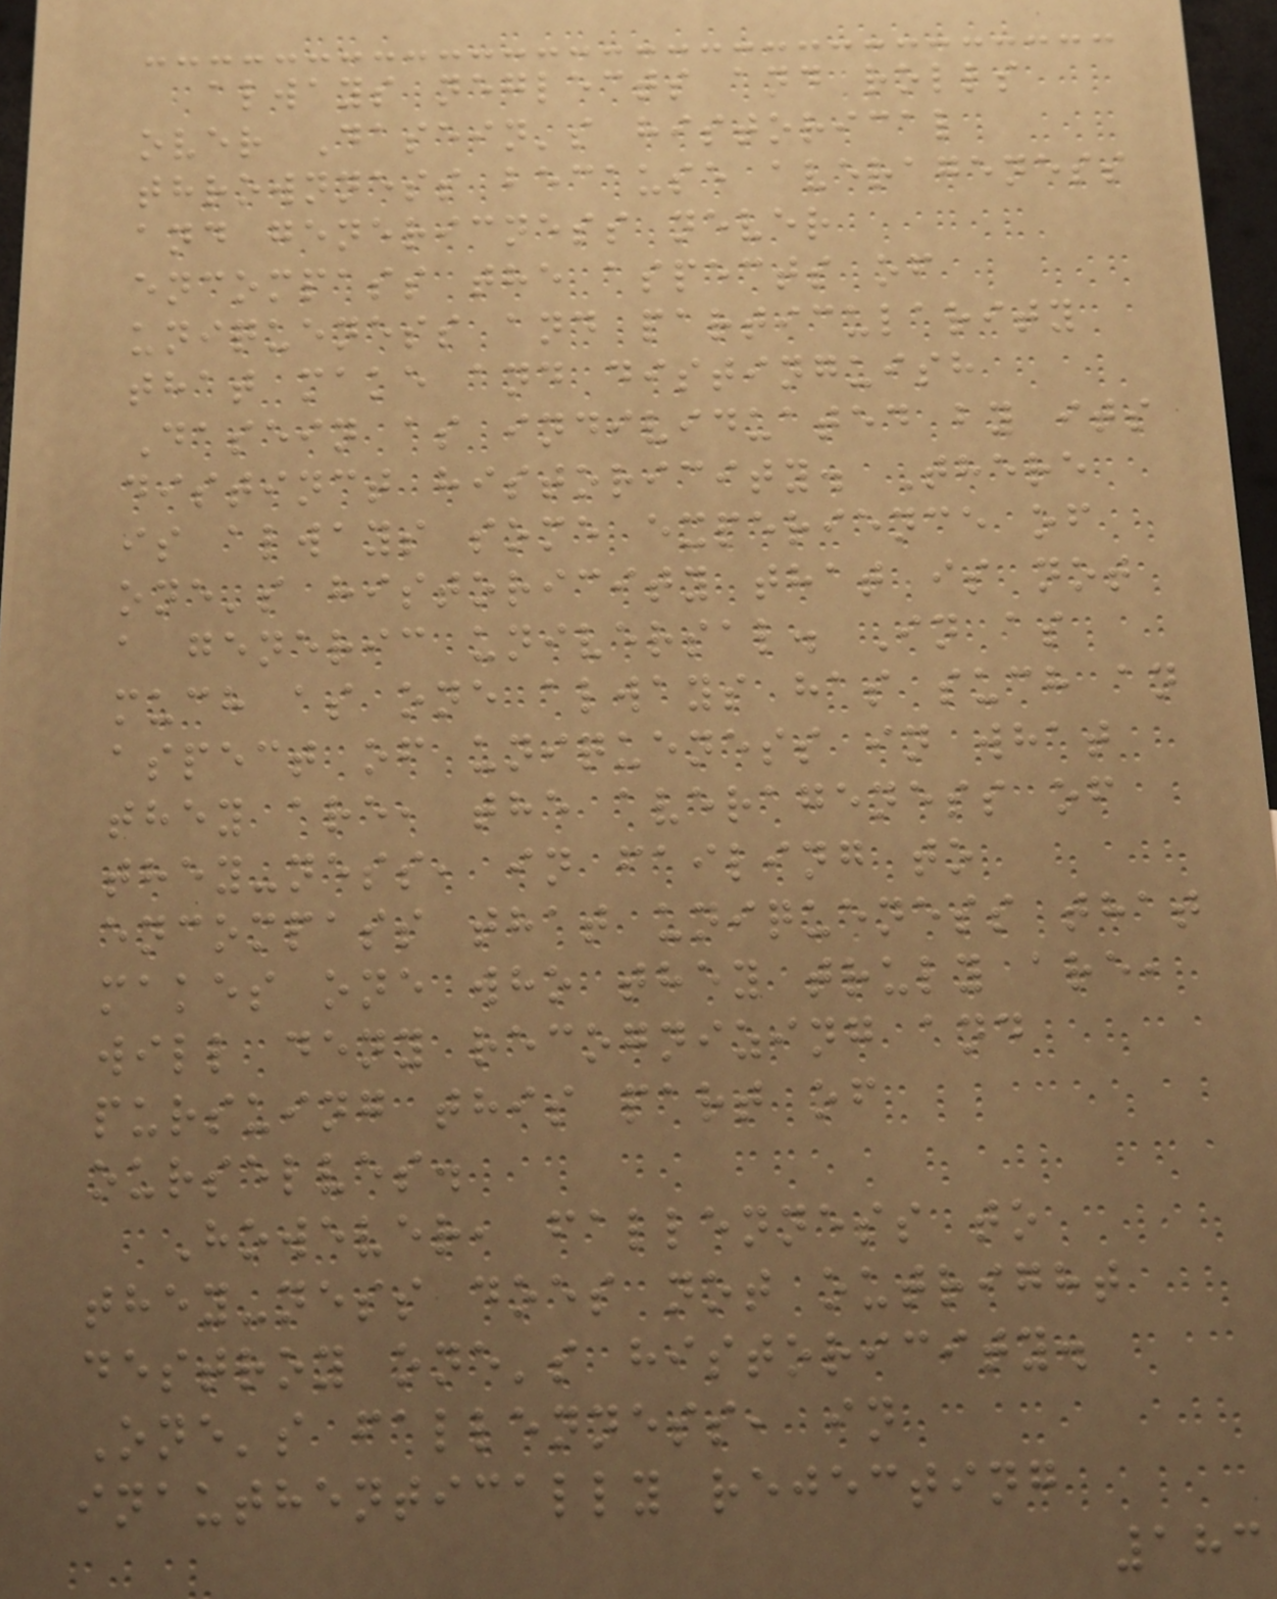always neglects and rolls
over Dasein's historical
thrownness because averageness
and genericness never
encompass the aspects of
uniqueness and particularity
that make and distinguish
Dasein as individuated by its
distinct historicity. There
is always some experience of
one's historicity that is not
a generic universal. In as
much as one always has such an
aspect of uniqueness in what
they are, the averageness of
they-ness, in failing to
encompass that uniqueness that
makes one who they truly are,
will deny recognizing and
pursuing this part of
ourselves.
However, fallenness to
they-ness does not outright
destroy one's historicity.
One's fallenness, in
inauthentically rejecting
183
